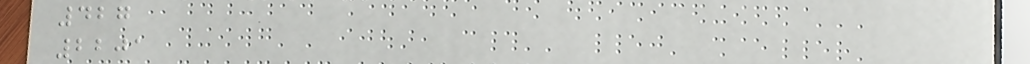427
2201
